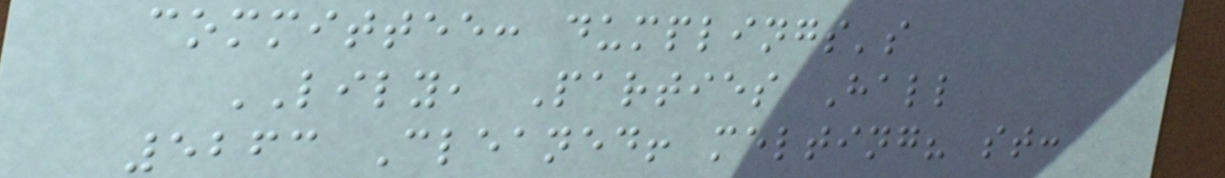committee: dumplings's
LILY, Parties Hall
5263 Cleaned! melting? st:
